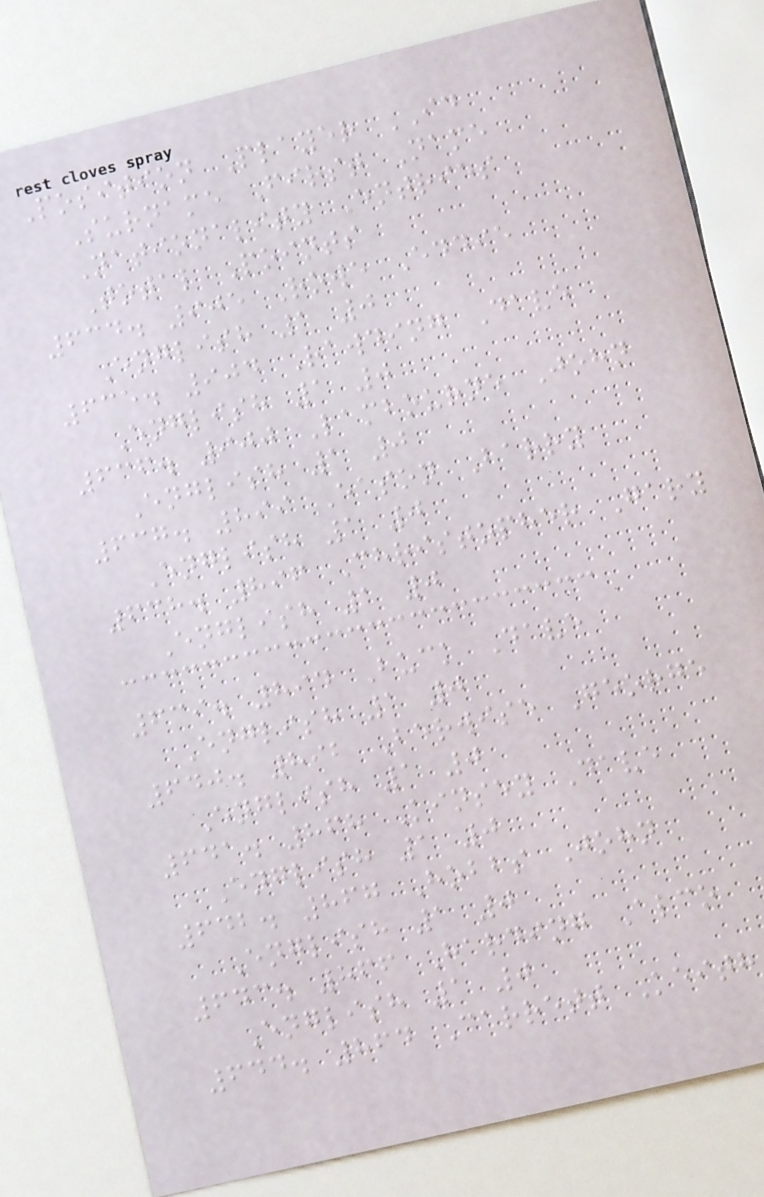Position Player ID
Surname First Name
Nationality Entries
Total Points
634. 905 Rowe Eddie
English 1 0
635. 904 Rawding Dave
English 1 0
636. 900 Lambourne John
English 1 0
637. 899 Eason Barry
English 1 0
638. 896 Christopher Gary
English 1 0
639. 894 Buck Dave
English 1 0
640. 892 Berwise George
English 1 0
641. 868 Kinsey Dave
English 1 0
642. 867 Hobbs John
English 1 0
643. 866 Harding Alco
English 1 0
644. 864 Carrett Keith
